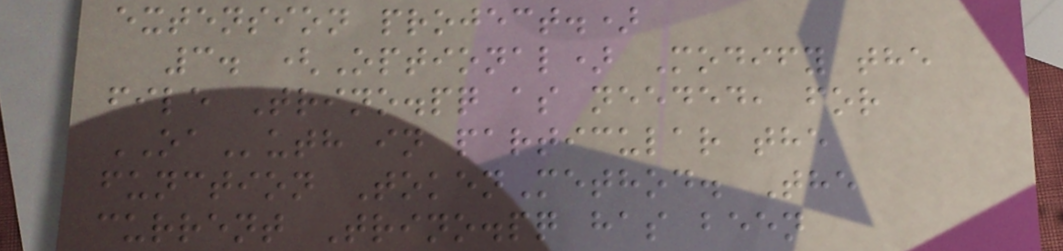extension project.)
3. (Optional) Modify the
file Trino.pq as needed, for
OAuth in particular the
function TokenMethod. The
current Trino.pq has been
